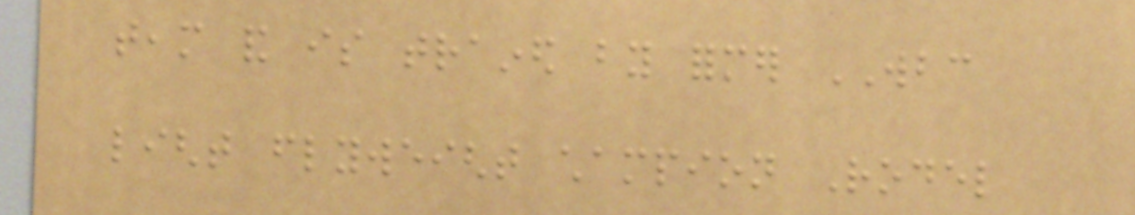team and is trained by former WBC
light flyweight champion Rodel
